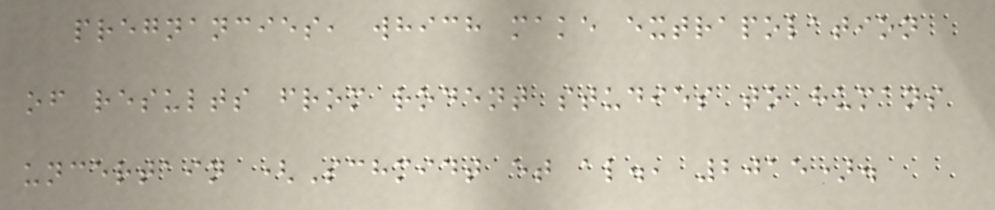pregnancies, which make extrapolation
of results from rodent studies to humans
uncertain (Schmidt et al., 2015).
